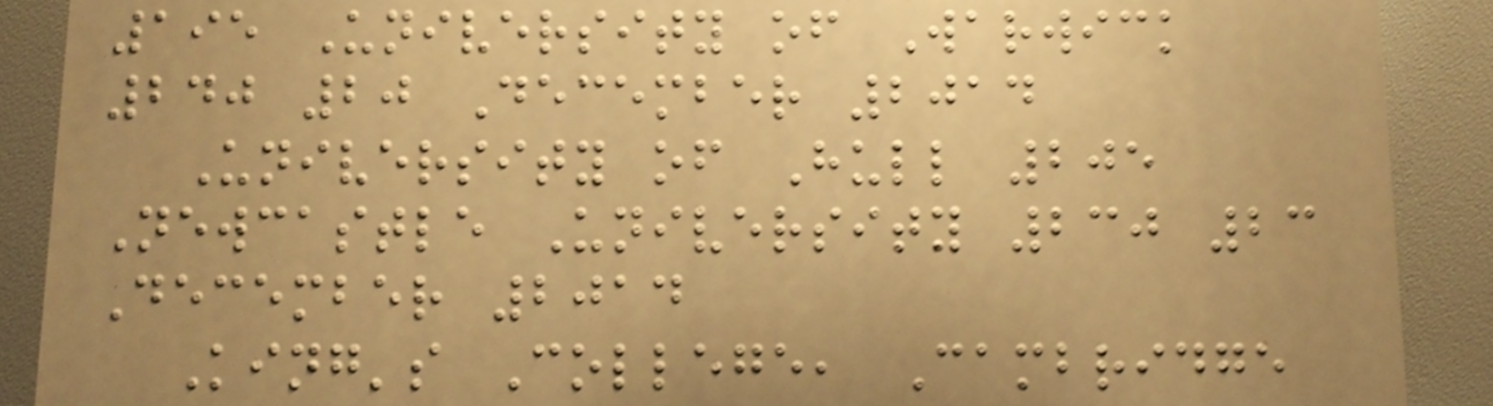195 University of Warwick
240 20 December 2014
University of Hull 205
Newcastle University 230 23
December 2014
King's College, Cambridge
